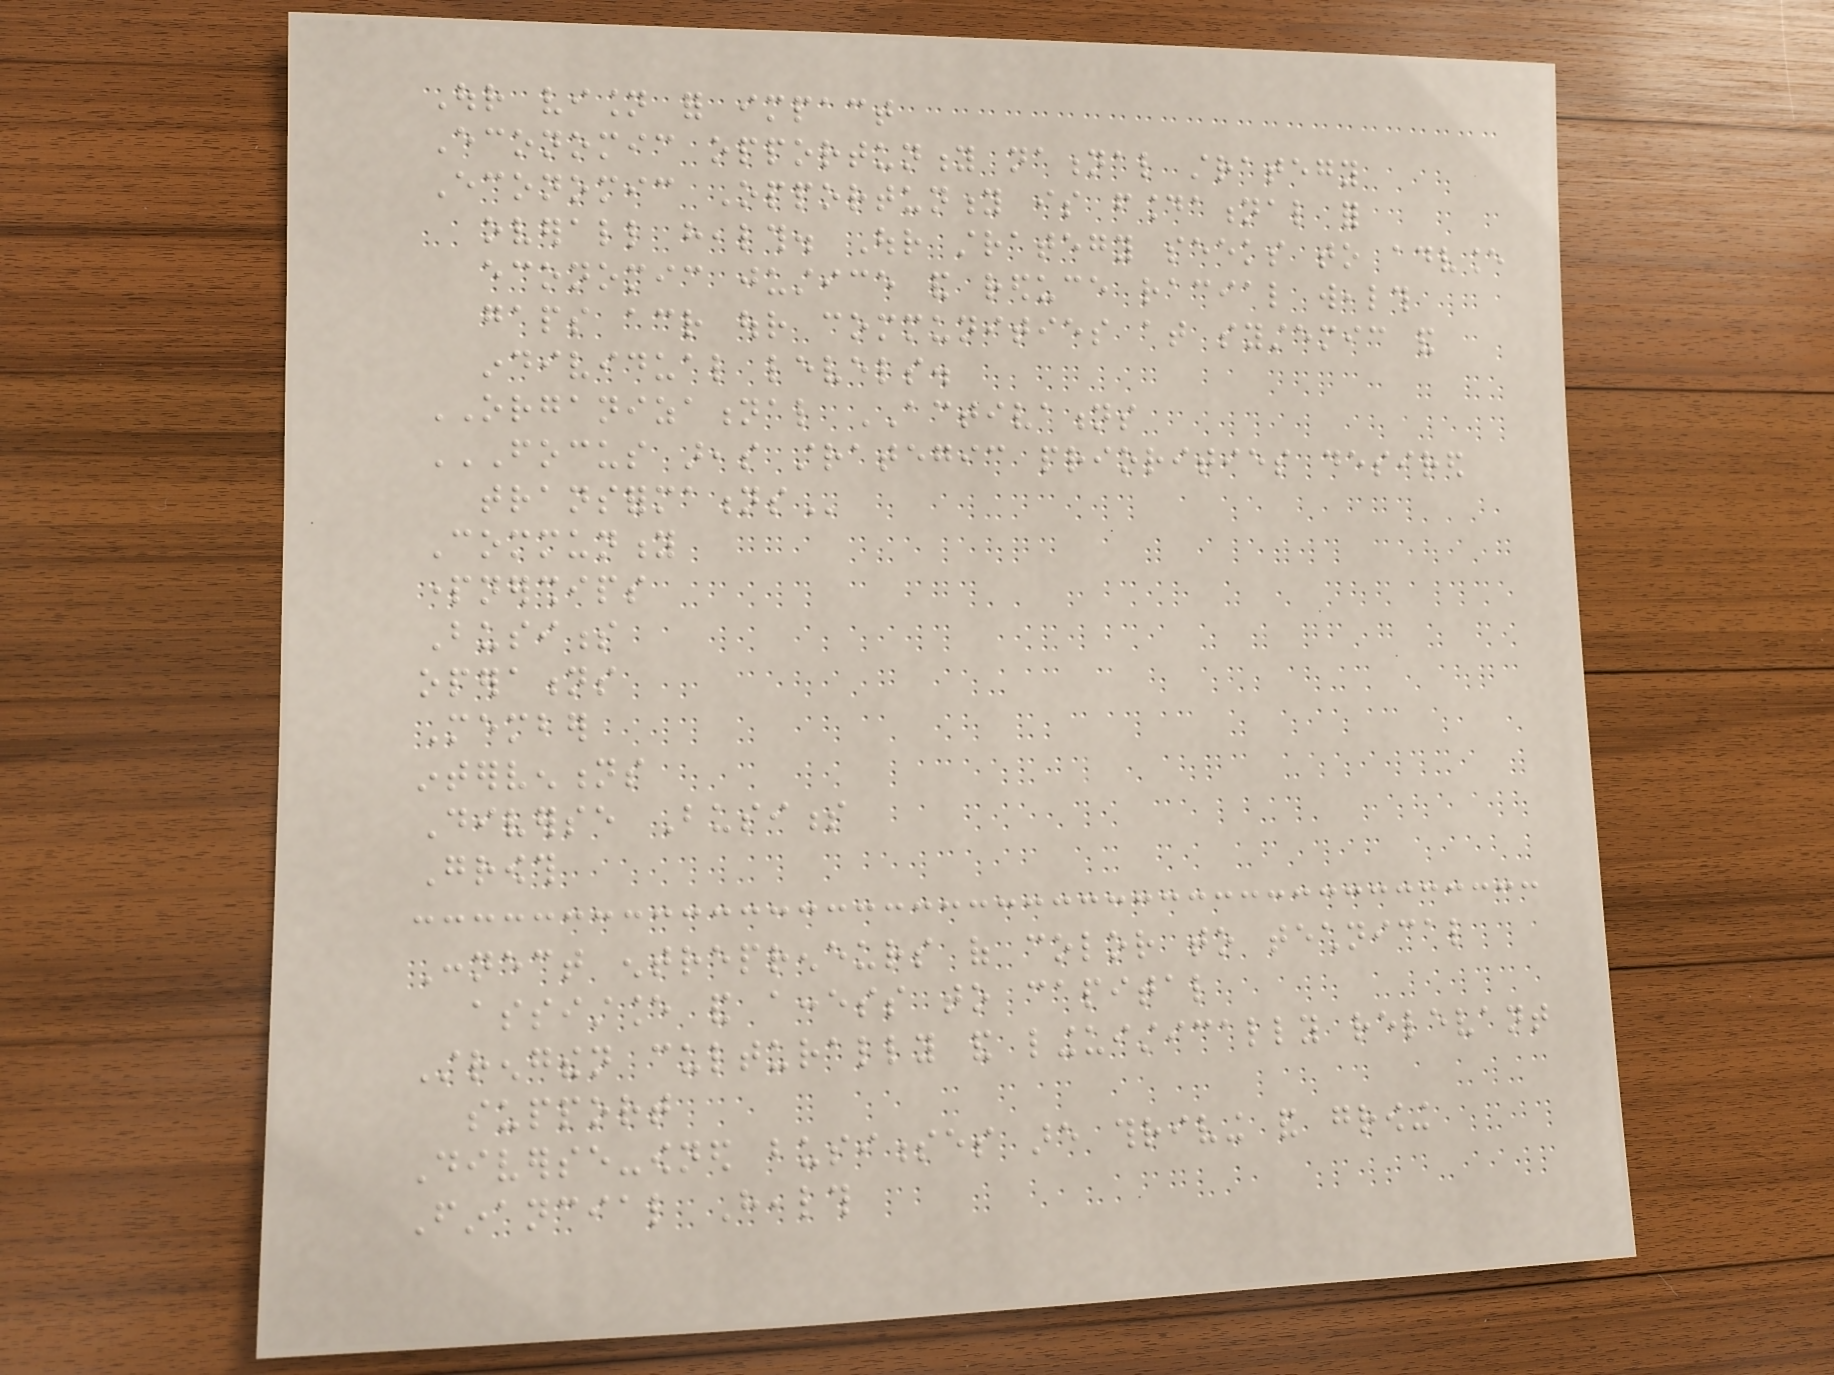Our vision for impact
Economic opportunity national strategy
Economic Opportunity is foundational for
overall health. Our strategy seeks to advance
economic justice and reduce racial wealth
gaps across our communities at systemic and
individual levels.
ORGANIZATIONAL ACTIVATIONS
FOCUS AREAS STRATEGIC PRIORITIES DESIRED
TRANSFORMATIONS
Community
partnerships
Business
operations
Member
interventions
Diverse Business
Growth
Connect entrepreneurs of color to technical
assistance and access to capital
Strengthen culturally and linguistically relevant
support
Diverse-owned businesses are thriving and growing
Financial Health
